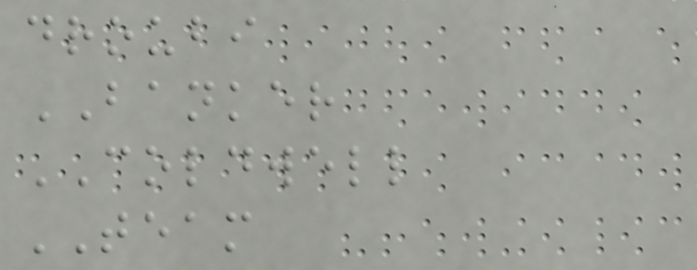droubi
BANKER
COLDWELL
TEAM
